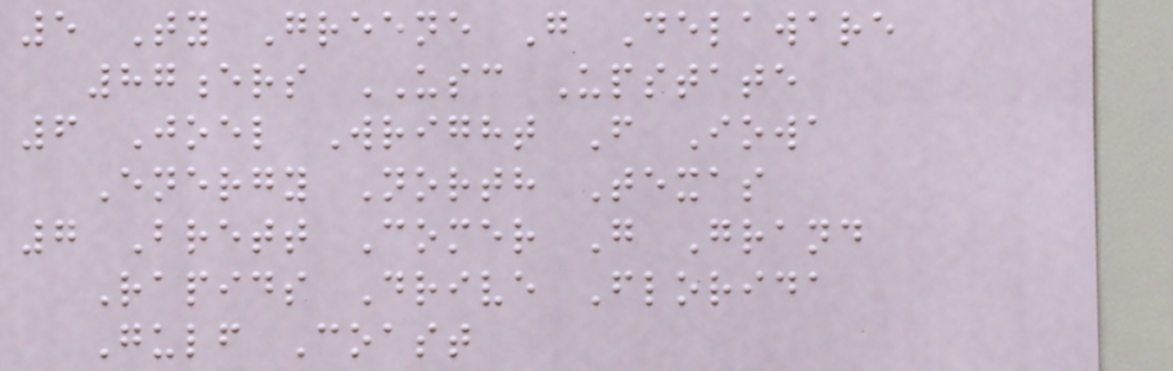5 Ty Greene G Delaware
87ers USC Upstate
6 Joel Wright F Iowa
Energy North Texas
7 Brett Comer G Grand
Rapids Drive Florida
Gulf Coast
